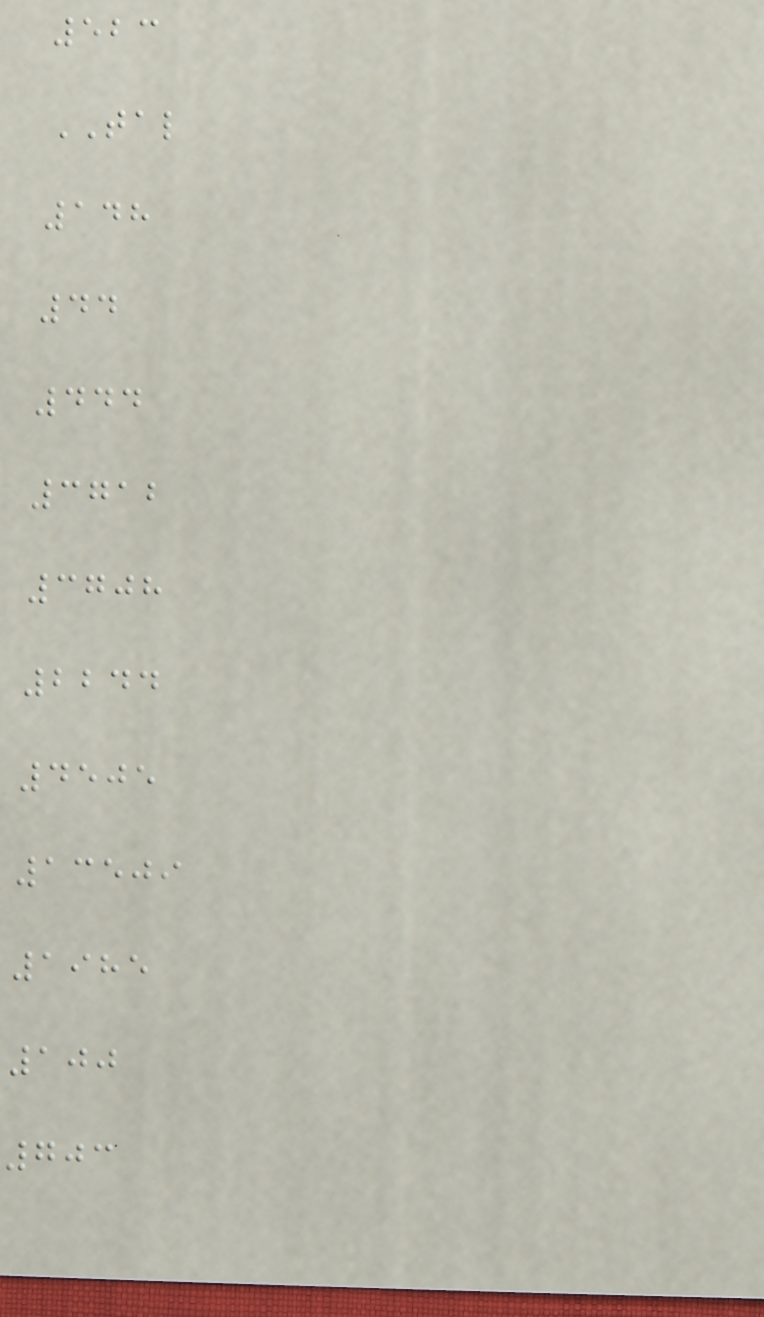523
TAL
148
44
444
3712
3708
2244
4505
13509
1985
100
703
